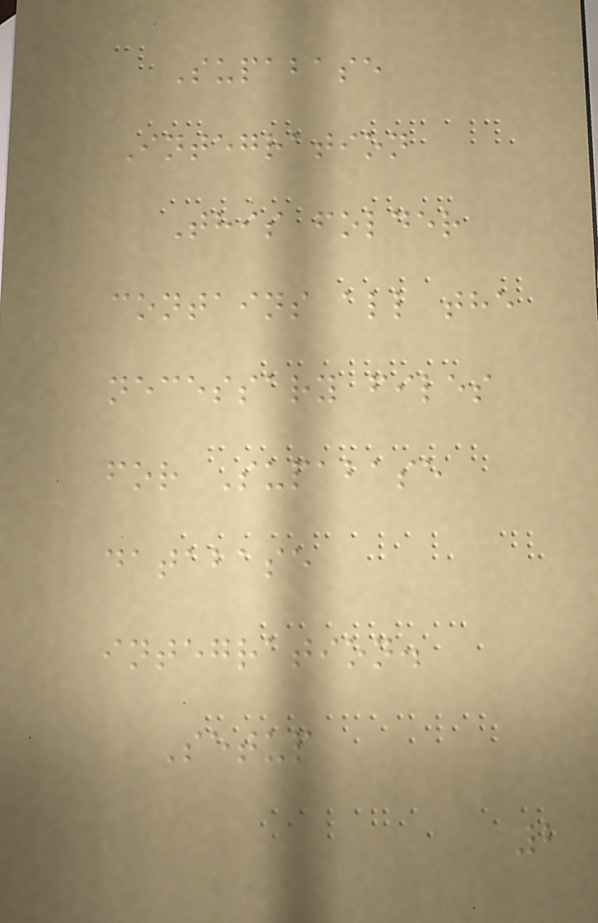Supabase
Integration
This folder
contains all the
necessary files
for Supabase
database
integration.
Setup
2
